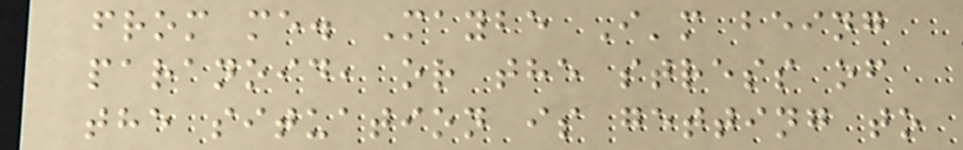from me. Maybe I'm being
paranoid, or the stress of
the situation is getting to
